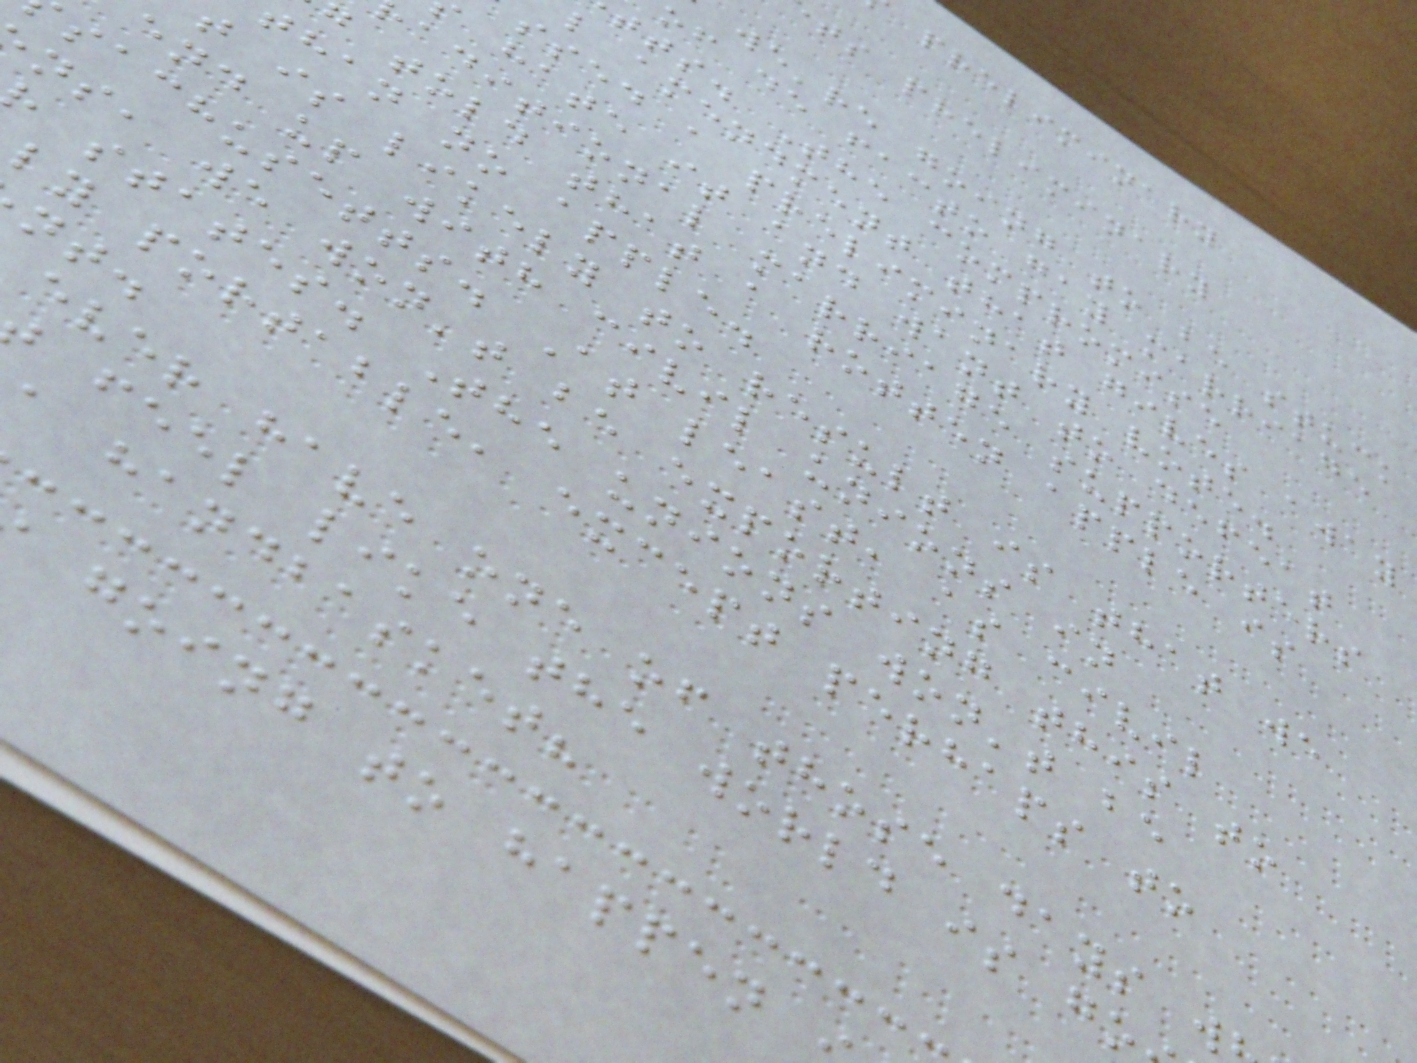preliminary
ts preliminary
we're going to be stuck
of de facto gay marriage
tts. The compromise
l amendment that gives away
ssed a preliminary vote.
hate it and want to defeat
aditional marriage supporters
told that a rotten apple is
than no apple.
t is likely to result is that we
end up with civil unions in
sachusetts. At least, as civil
ns, we won't be exporting this to
states. The unions won't be
ly portable, except perhaps to
ever have one of those days w
feel like the world is go
a handbasket?
going to happen
